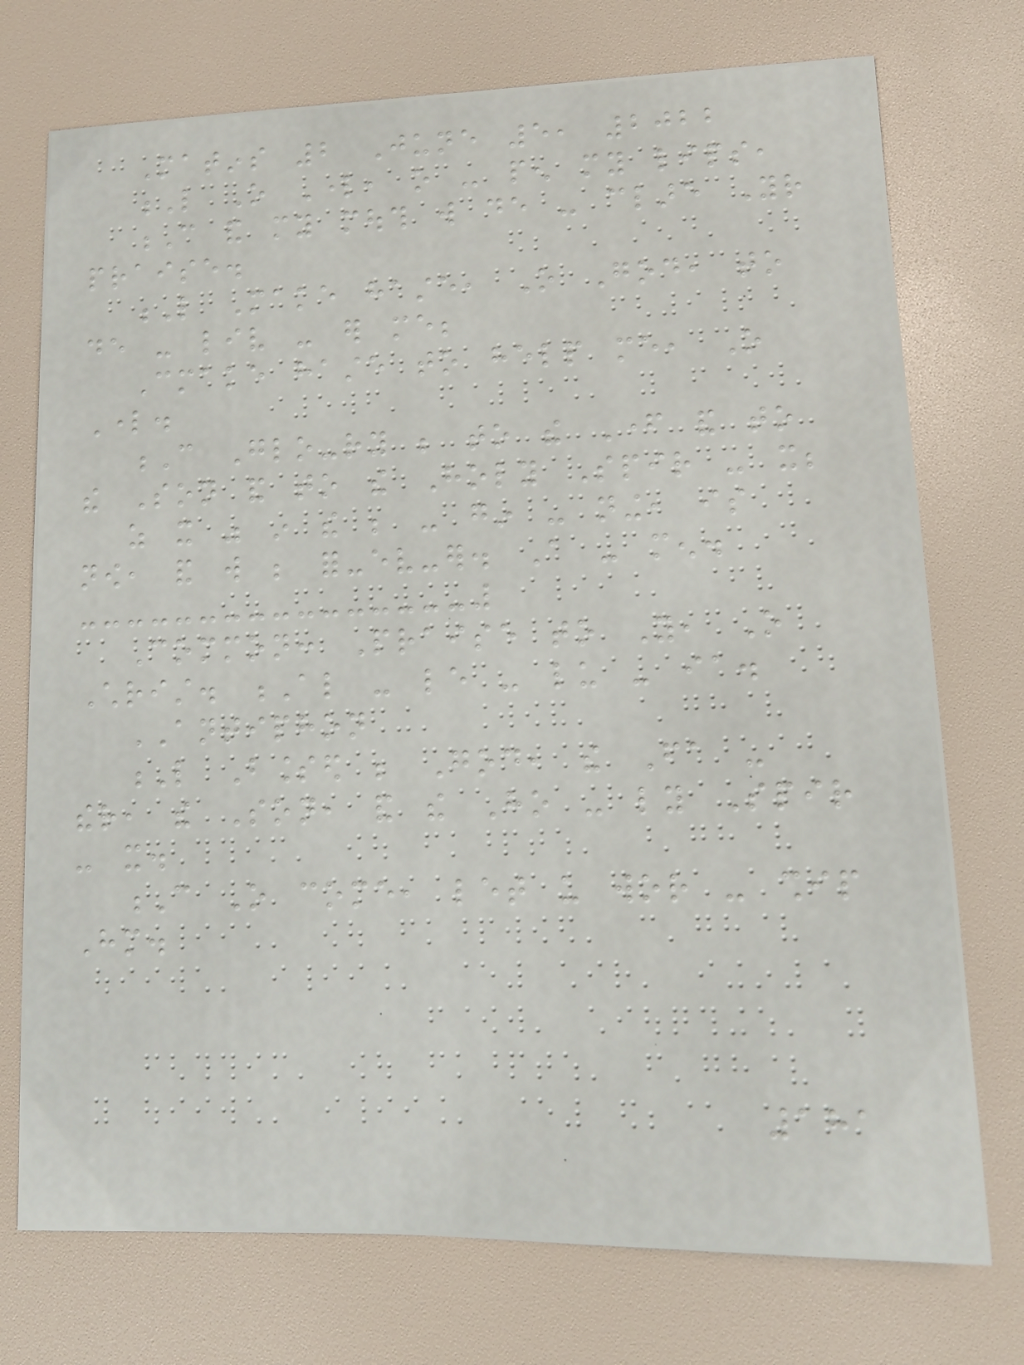Matins 2 June 5, 2022
L O Lord, o - pen my lips,
C and my mouth will de - clare Your
praise.
L Make haste, O God, to
de - liv - er me;
Cmake haste to help me, O
Lord.
C Glo-ry be to the Father and to
the Son and to the Holy Spir - it;
as it was in the be - gin - ning, is
now, and will be for-ev-er. A - men.
Common: Praise to You, O
Christ. Al - le - lu - ia.
ANTIPHON
L Blessed be God, the Fa -
ther, the Son, and the Ho - ly Spir
- it.
C O come, let us wor - ship
Him.
181
